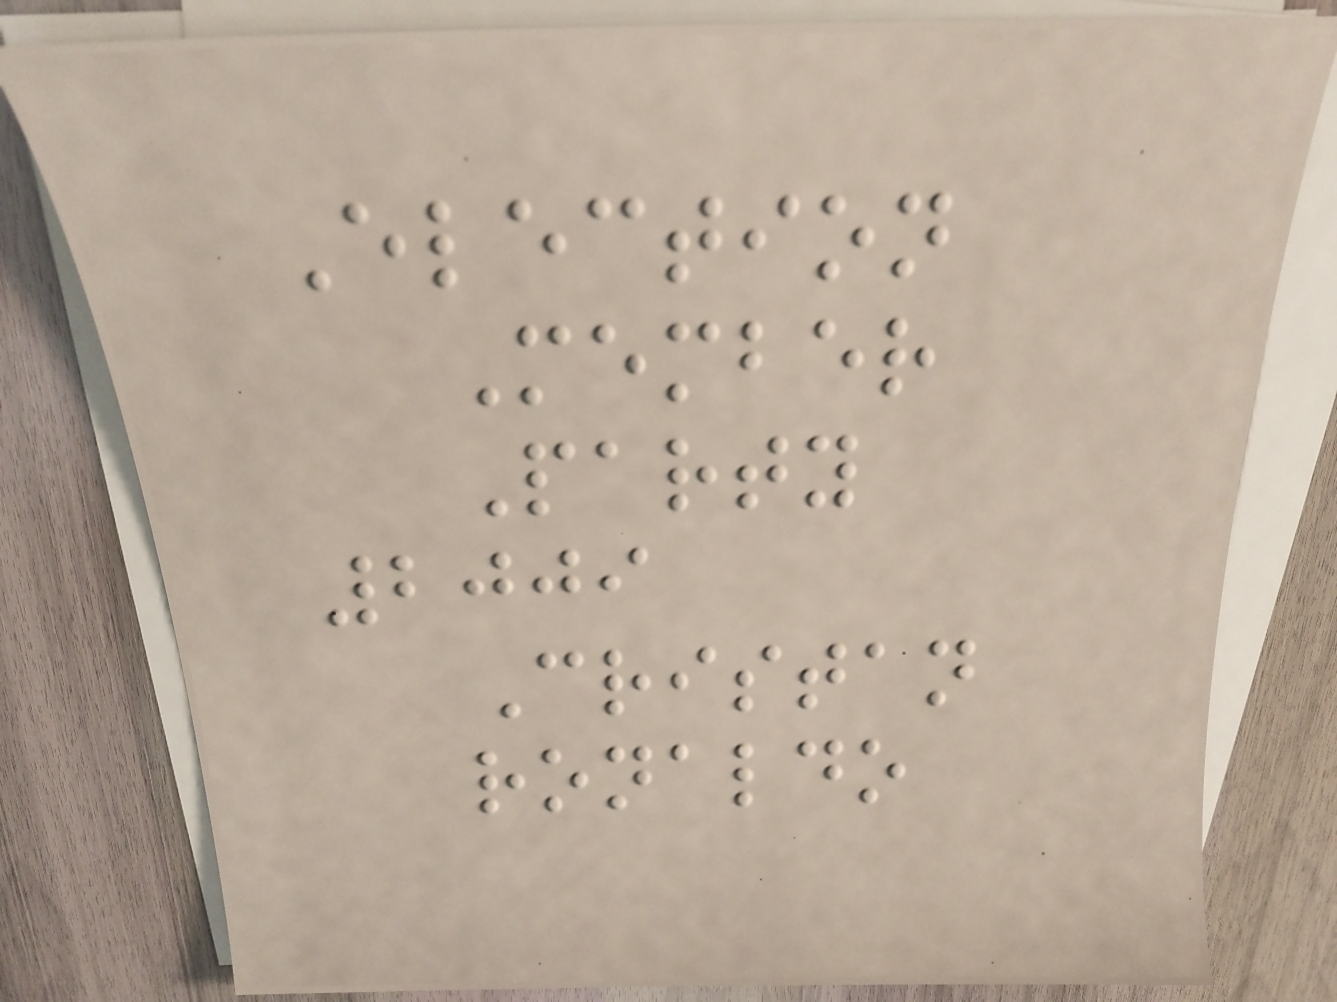Election
Member
Party
2009
Cristan
ronaldo
